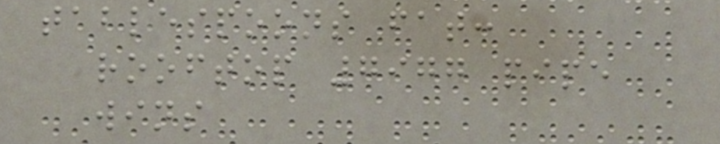tablespoons fat:
rooftop 7977 pipe
wins
